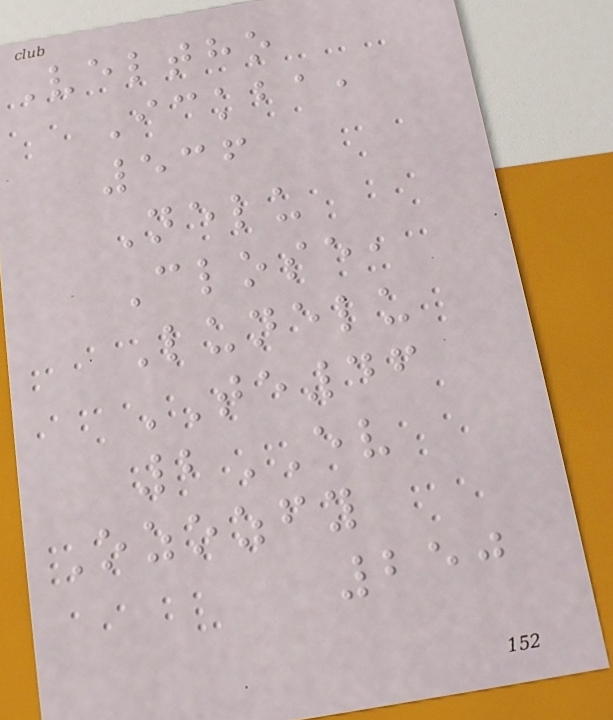Veltho
Ickba,
536
Nelu
Close,
Lunelu
TE46
2EV
Ozozfy
250
